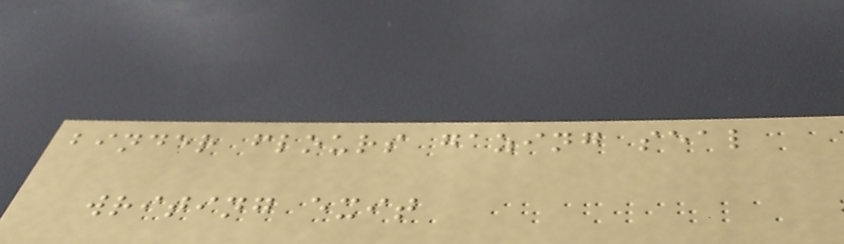binder flours gazing seal
writing exit
